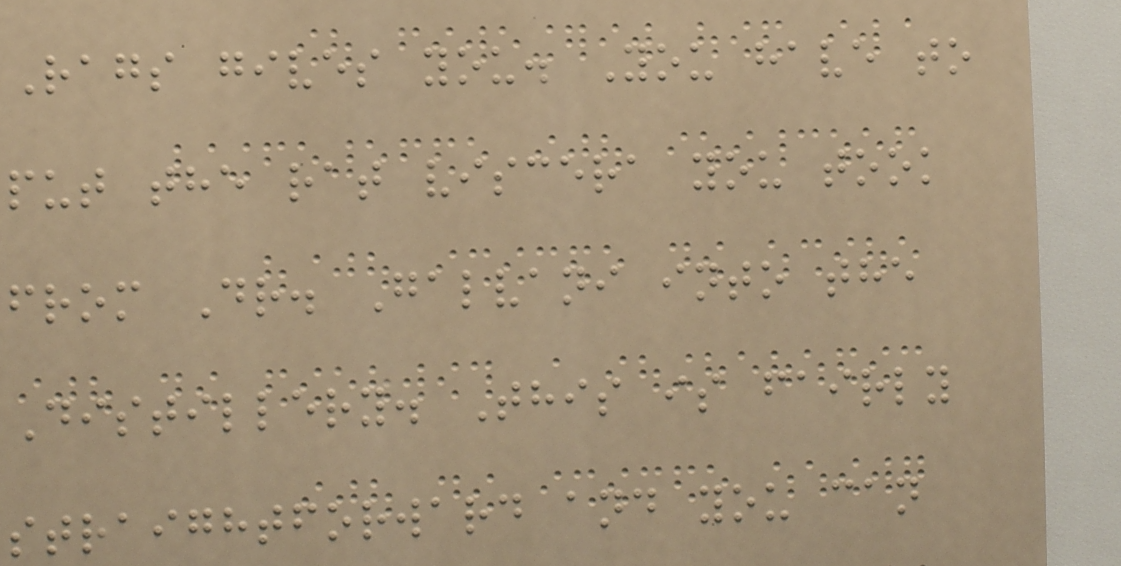Rags gives you. You have to
put the rat viscera you took
from Dr. Galvani into the
Distillery. This is fairly
straightforward and you can
